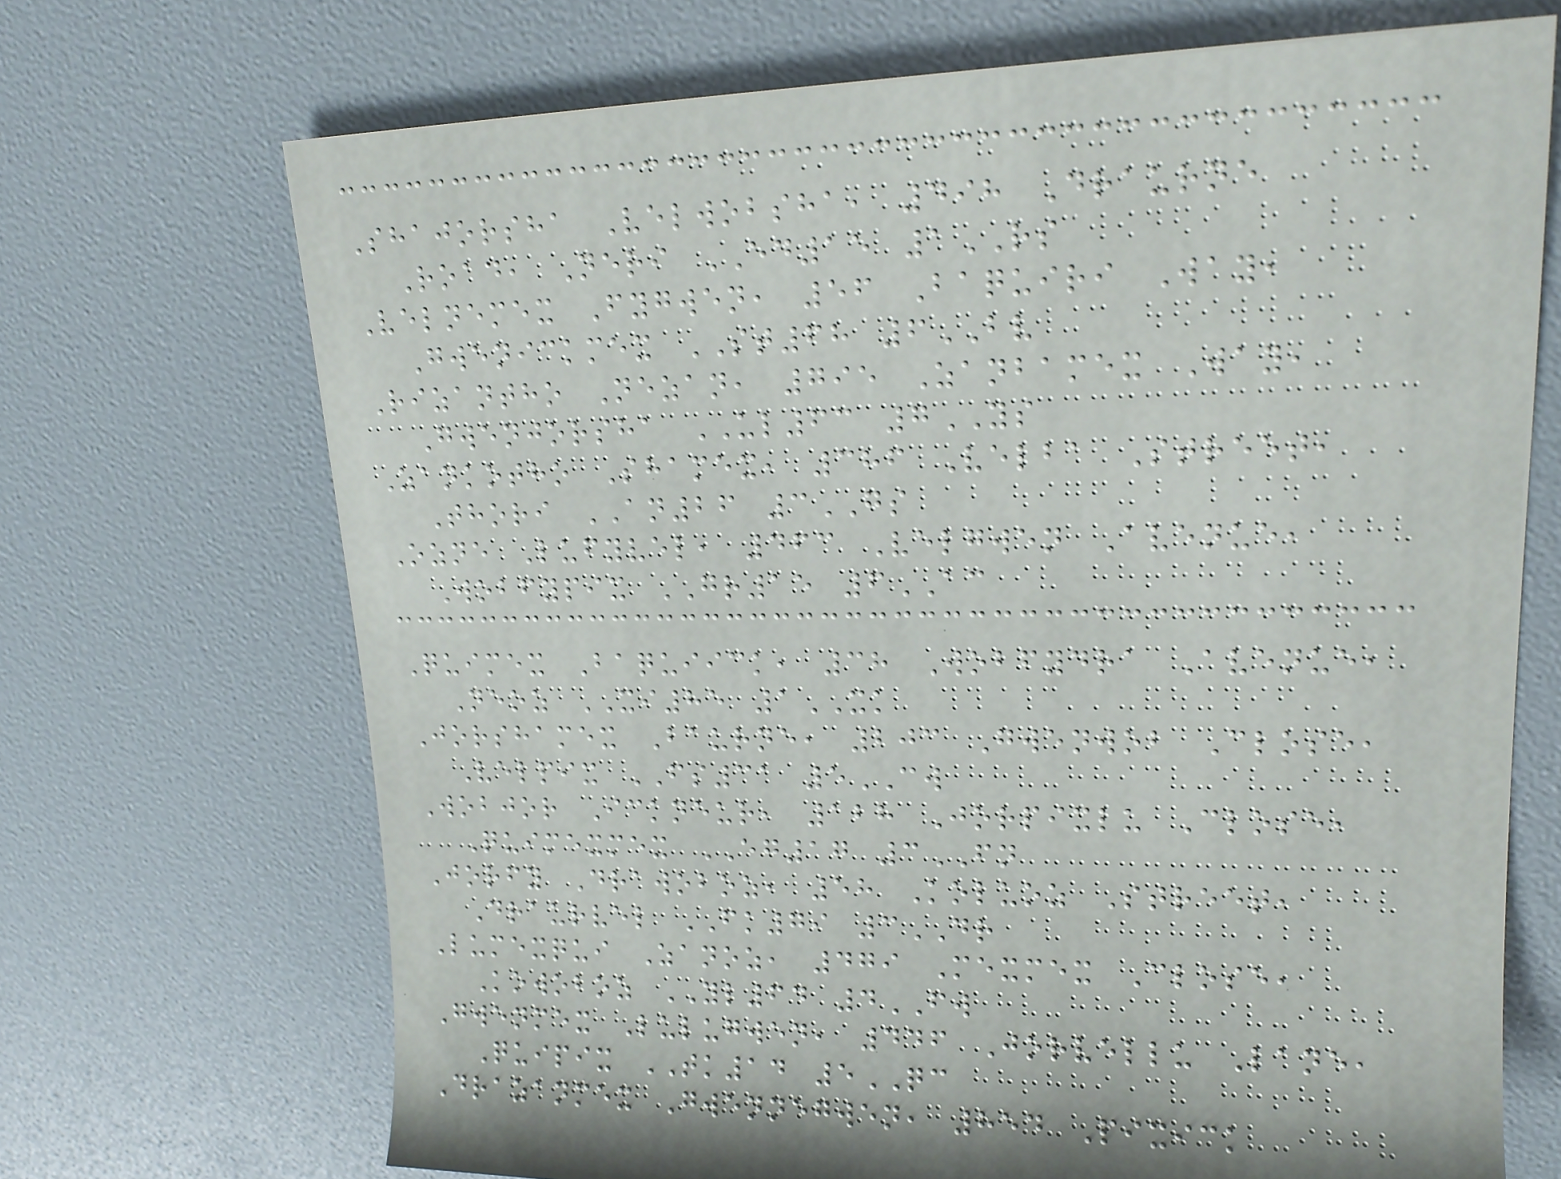Shajorsha Velwobsha, 498 Draurne
Road, Neri ED15 1RS
Velnemex Fygwen, 56 Baquiri Way,
Gwenickmex ST68 6BV
Rizantho Nezan, 795 Zanbamex Way,
Gwenjorsha UL63 7YS
Zankotho Shamex, 386 Velba Street,
Thori AN26 3GS
Ozne Lufyvel, 463 Velgwen Avenue,
Wobfypix GR15 6AC
Quimex Baquiick, 38 Wobfydra Avenue,
Neoz XI85 1XK
Jorshamex Baurne, 203 Gwenwob Close,
Velpix FS31 5CW
Wobjor Ickneur, 128 Jorpixlu Close,
Quimexmex EG17 3FN
Jorfy Drawoboz, 58 Koluoz Street,
Draurvel FK79 3DR
Lumexqui Zanoz, 479 Mexmex Close,
Kowoboz YL64 4FW
Gwenmex Lulugwen, 446 Jorvellu Lane,
Quipix TK14 5QC
Drazanmex Gwennegwen, 854 Pixick
